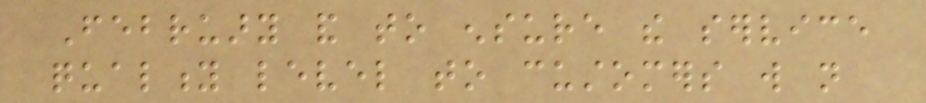February and to ensure the service
quality level to customers will not
